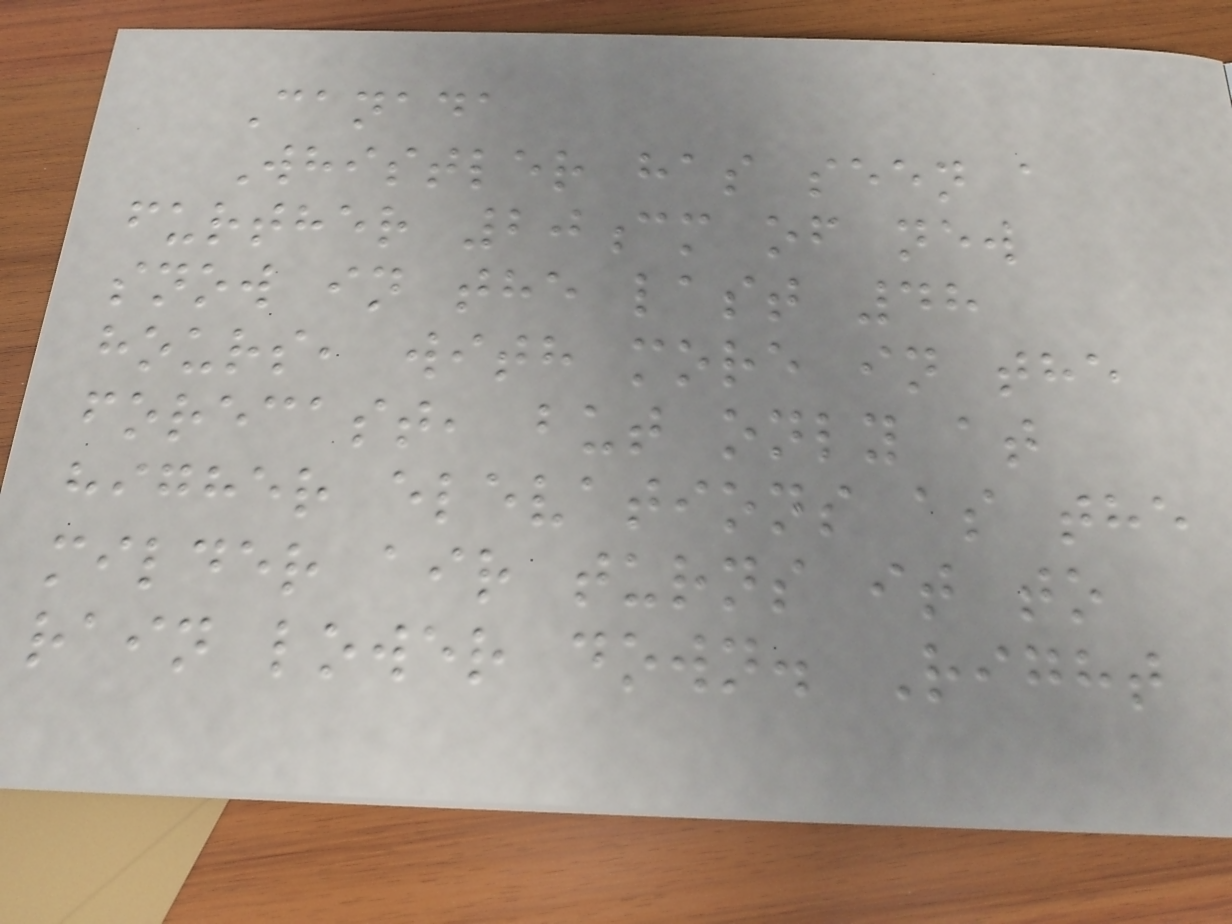Canada
Whistler has seen a
further 20cm of new
snow in the last 48
hours, with more in the
forecast, but only at
higher elevations as the
milder air turns it to
rain lower down. Right
